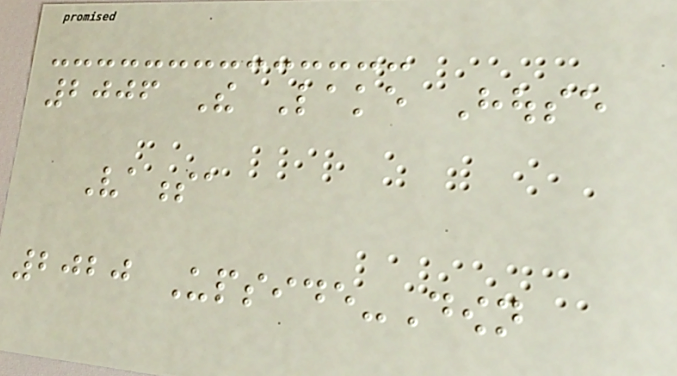2006 The Lake House
Vanessa
2020 Upside-Down
